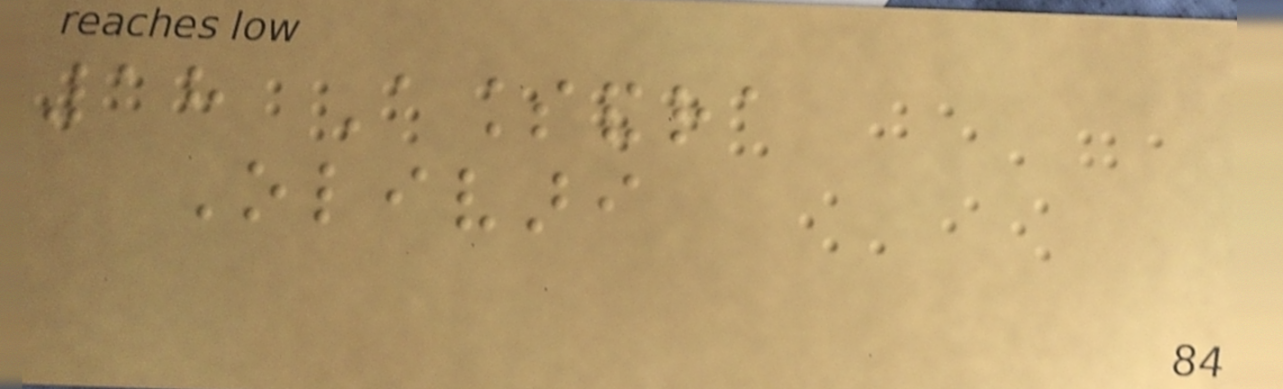18 Alessandra
Olivari
